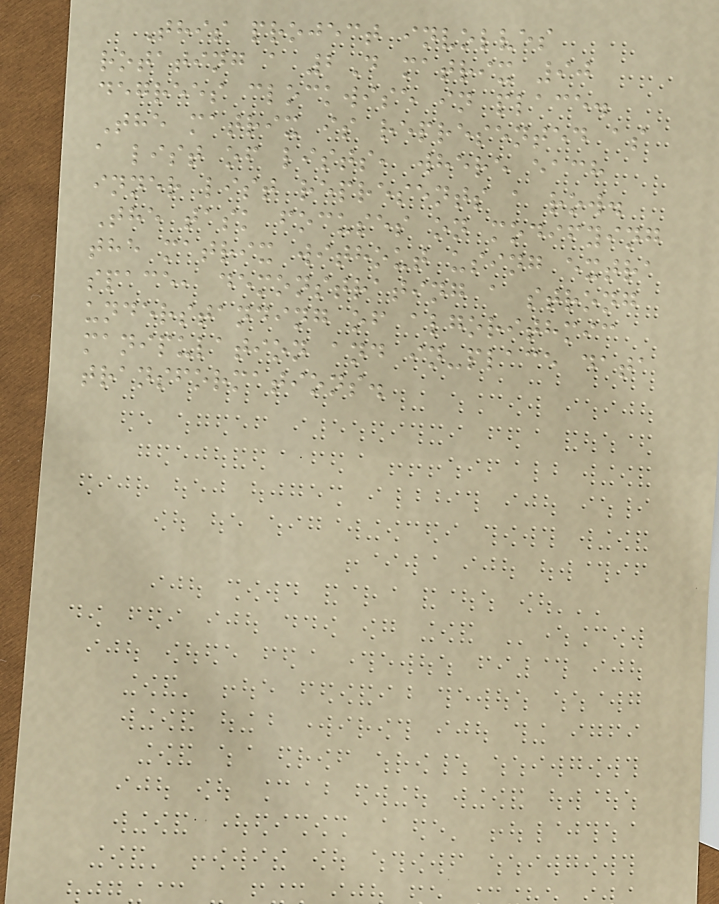This project involves
rotating a 2D matrix 90
degrees clockwise in place.
The matrix is represented as
a list of lists, where each
inner list represents a row.
The task focuses on modifying
the matrix without using extra
space, demonstrating a strong
understanding of algorithmic
manipulation and in-place data
transformations.
